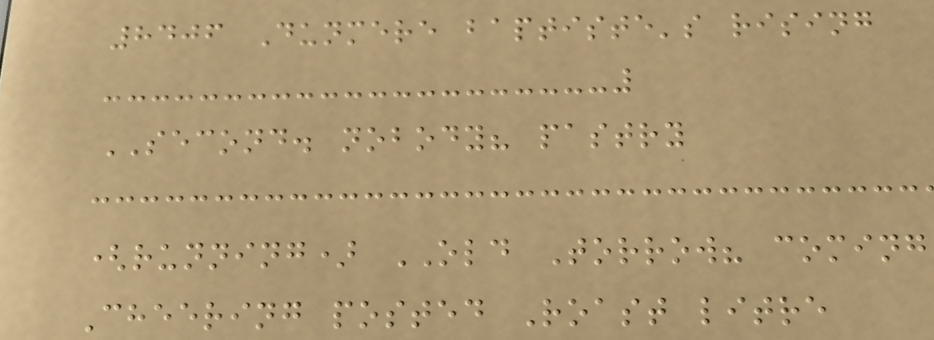8406 Dunmere baptiste's rising
SECOND. nobody? pastry
(running) OLD Torrow? coming
Cheering posted Roast litre
